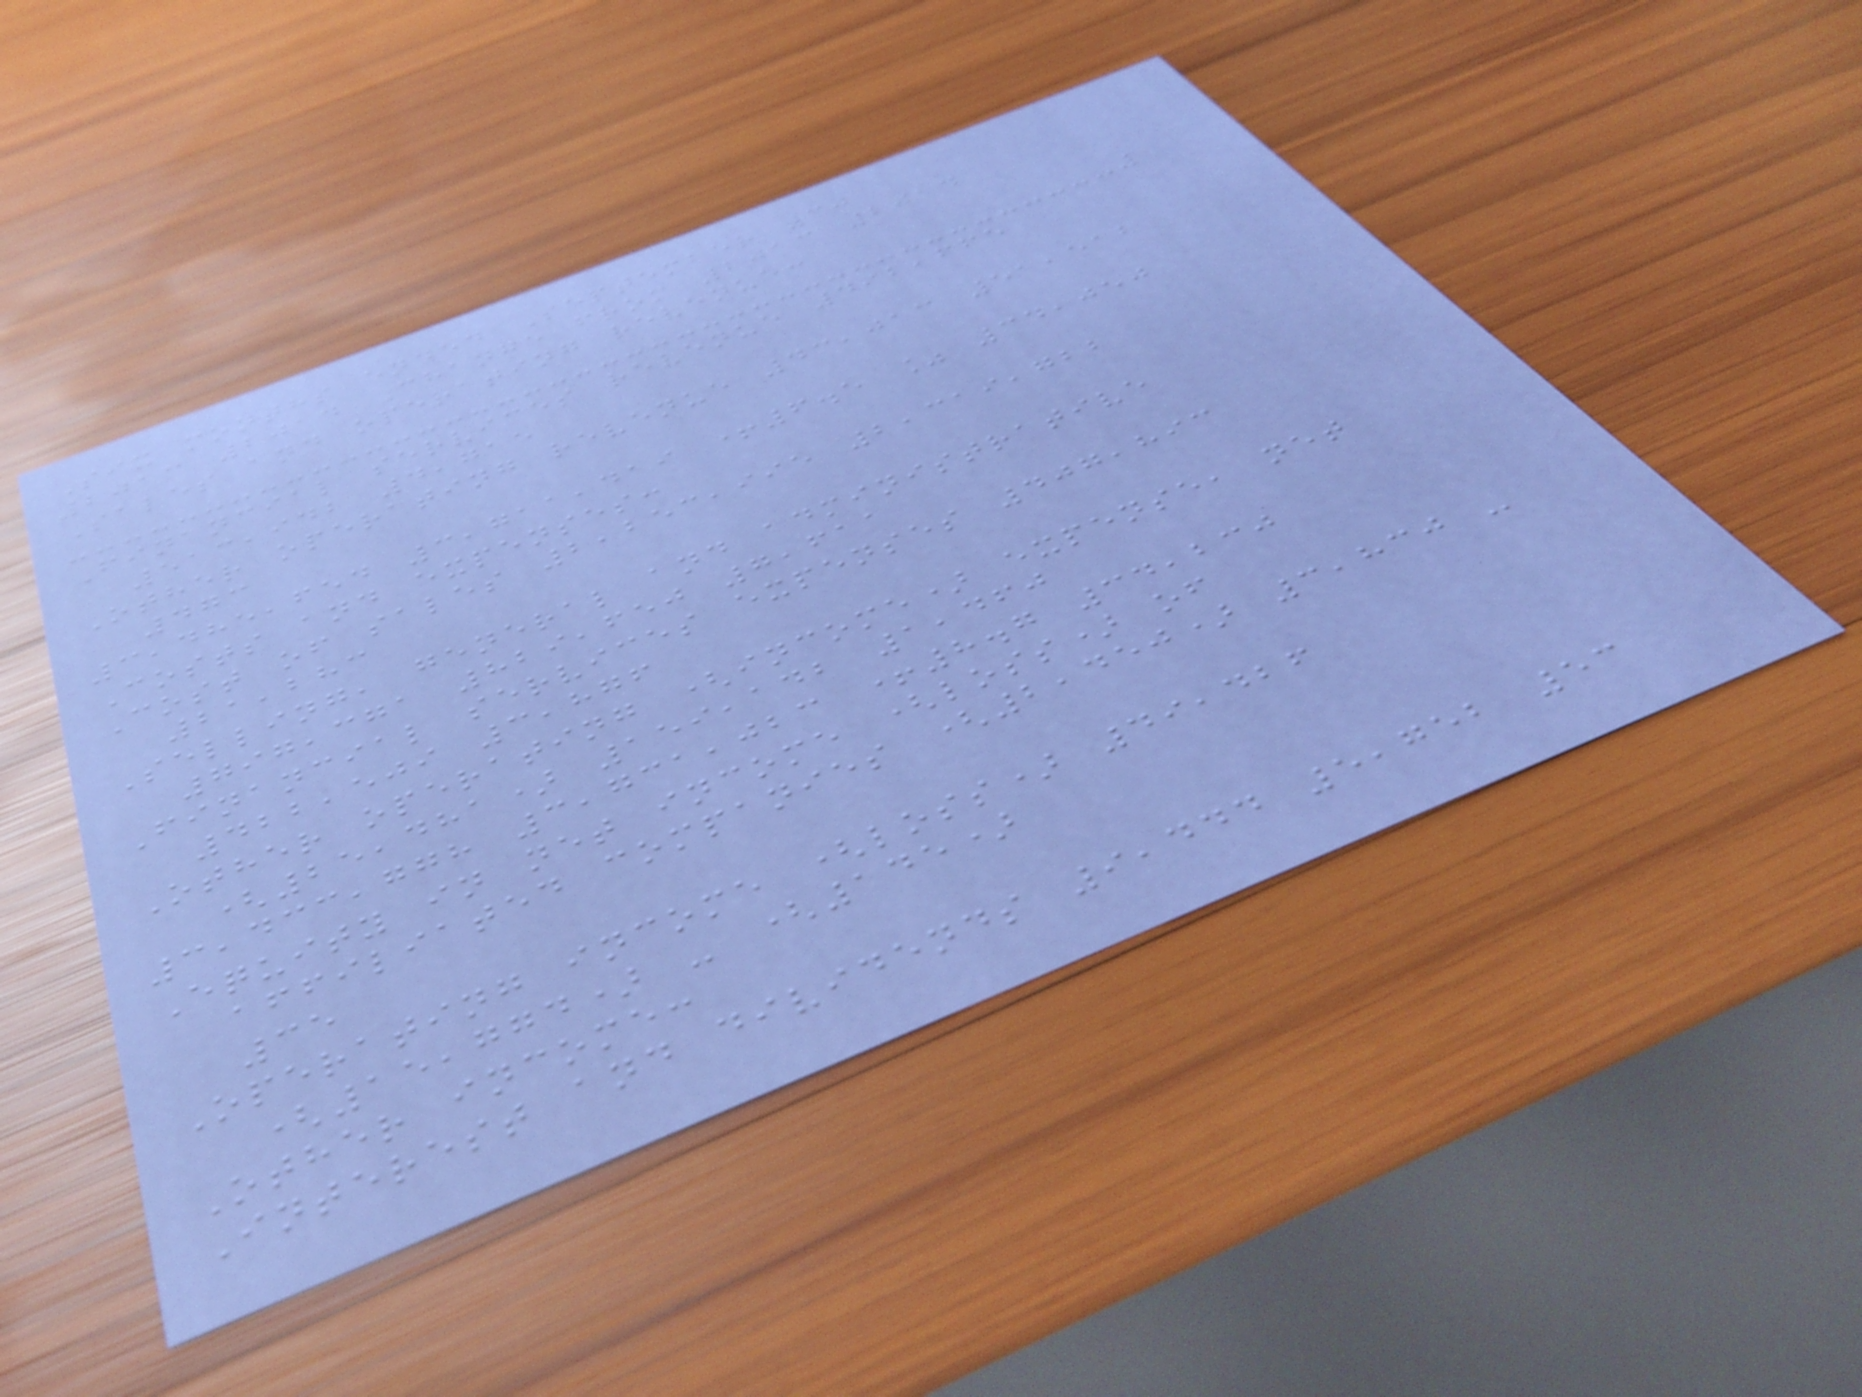Six months ended September 30
2013 2014 Change from 2013 2014
Sales and operating revenue:
Financial services revenue 492,665
513,942 4,715
Other operating revenue 43,013 51,512
473
3,485,654 3,711,419 +6.5 % 34,050
Costs and expenses:
Cost of sales 2,253,995 2,319,722
21,283
Selling, general and administrative
797,371 829,650 7,611
Financial services expenses 407,893
422,509 3,876
Other operating (income) expense, net
(25,481) 159,142 1,460
3,433,778 3,731,023 +8.7 34,230
Equity in net income (loss) of
affiliated companies (2,450) 3,830 -
35
Operating income (loss) 49,426
(15,774) - (145)
Other income:
Interest and dividends 9,444 5,752 53
